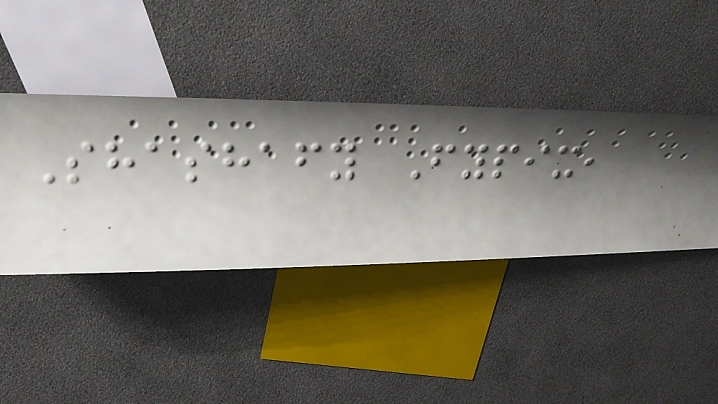Shashafy Fypix,
